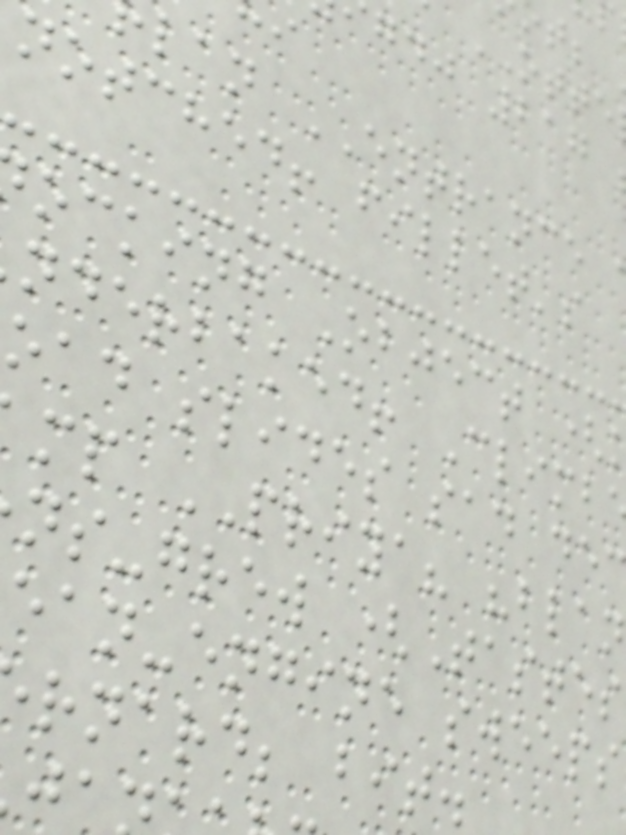gdj 217
lan ENTRANCE
notched! fillet's
ocking Object (
nderbaked! Climb
oad slides sad de
mp PRIYA? "blan
ns-grew (Tastes
ean-engine sweeps
rnard; bit.
